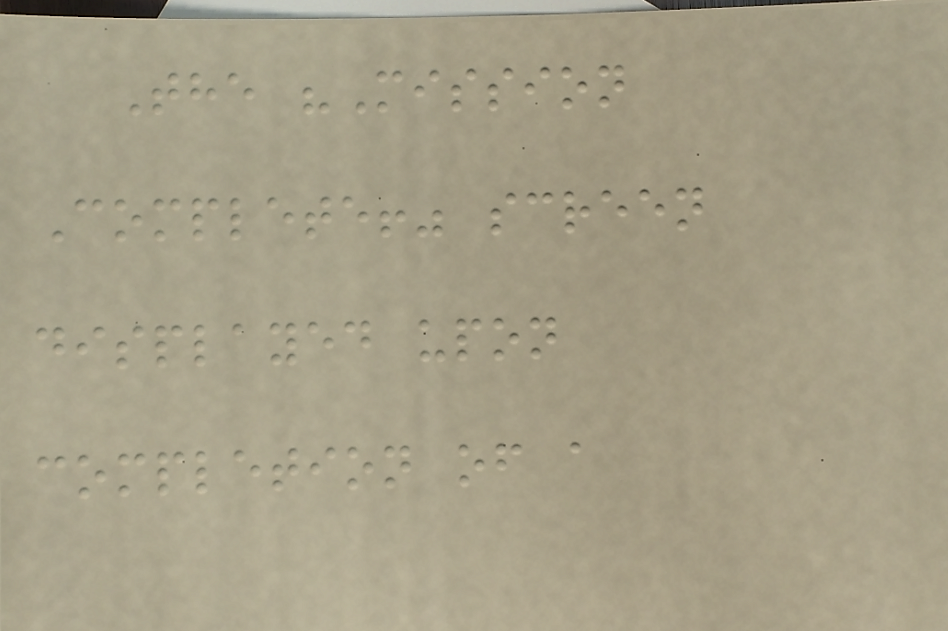The "Mission
Complete!" screen
displayed upon
completion of a
